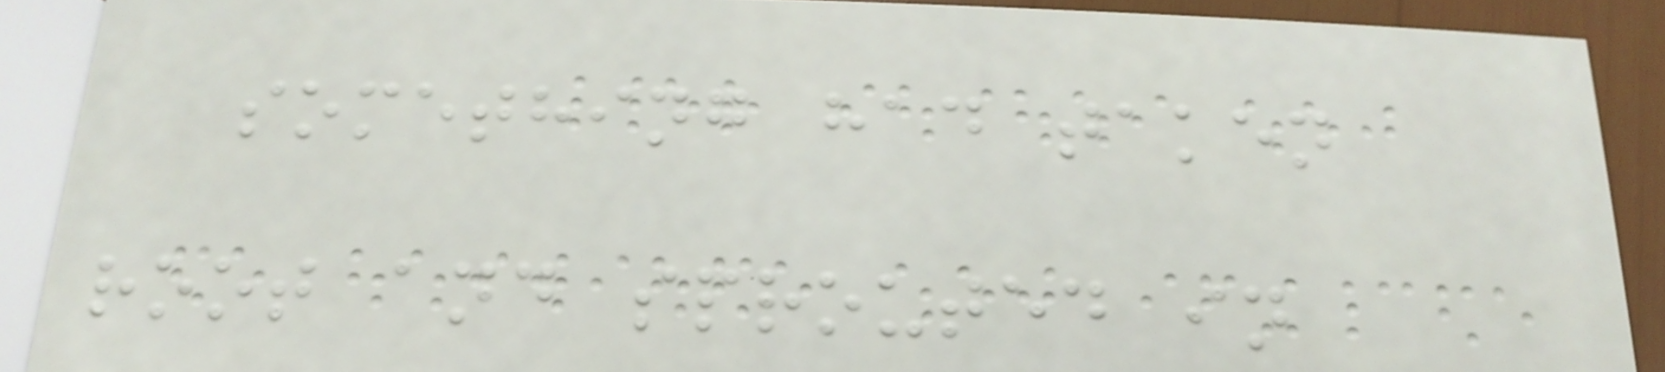something had taken
root and sprouted in
